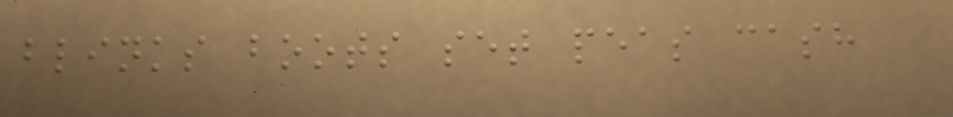blinks boots set peas cash
